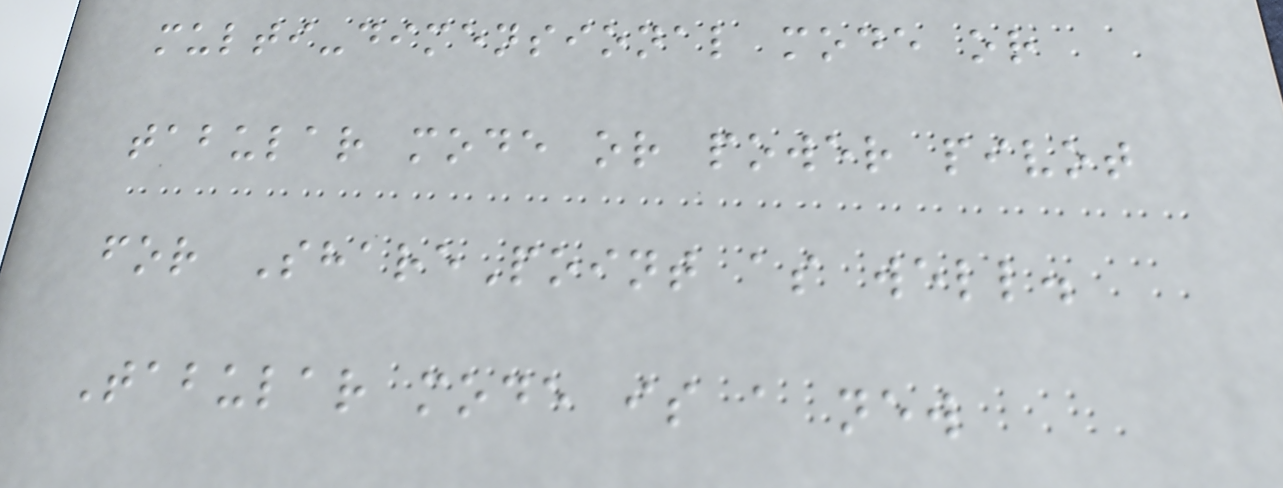multi-dimensional mode or
tabular mode or power pivot
for SharePoint as well.
Tabular mode is a new
